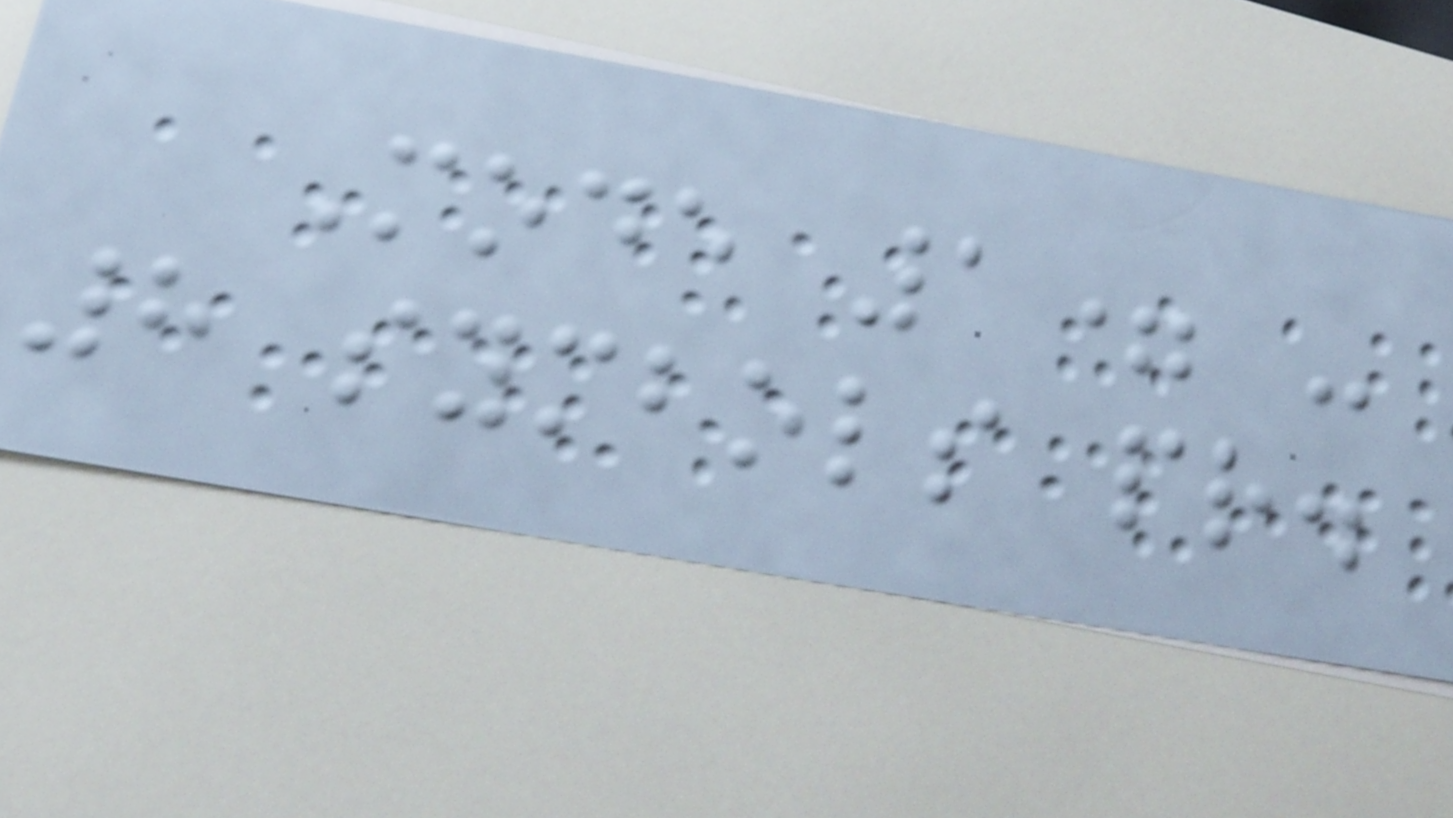Mode 1= -
8 symbols pr.
